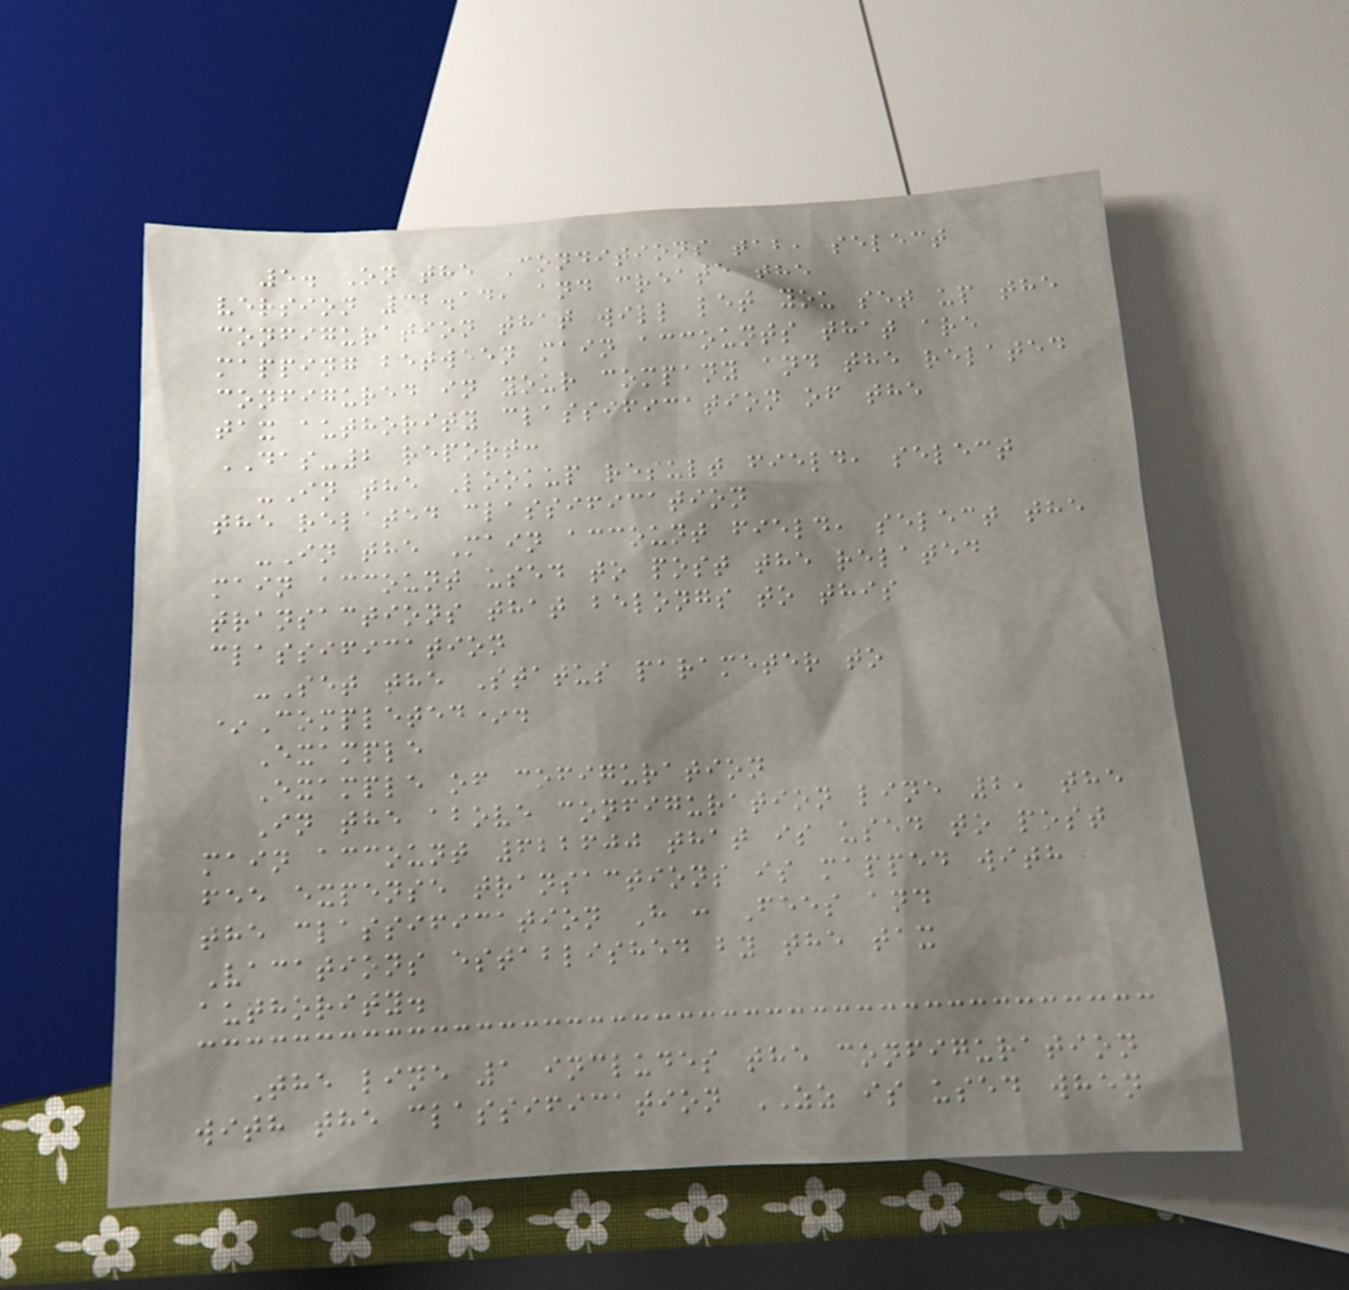5. On the Conditions tab, select
version 32.14, and create the
configuration that will let you set up the
mapping between main accounts that are
configured in your company and the related
tax authority classification of the
DAS-2 report:
-In the Lookup result field, select
the related classification
-In the Main account field, select the
main account used to post the related
transactions that belongs to this
classification
-Set the Status parameter to
*Completed*.
Example
Example of cofiguration
In the above configuration line 2, the
main account 622600 that is used to post
fee expense transactions is mapped with
the classification H : Fees and
Vacations established by the tax
authority.
The line 1 includes the configuration
with the classification ZZ is used when
